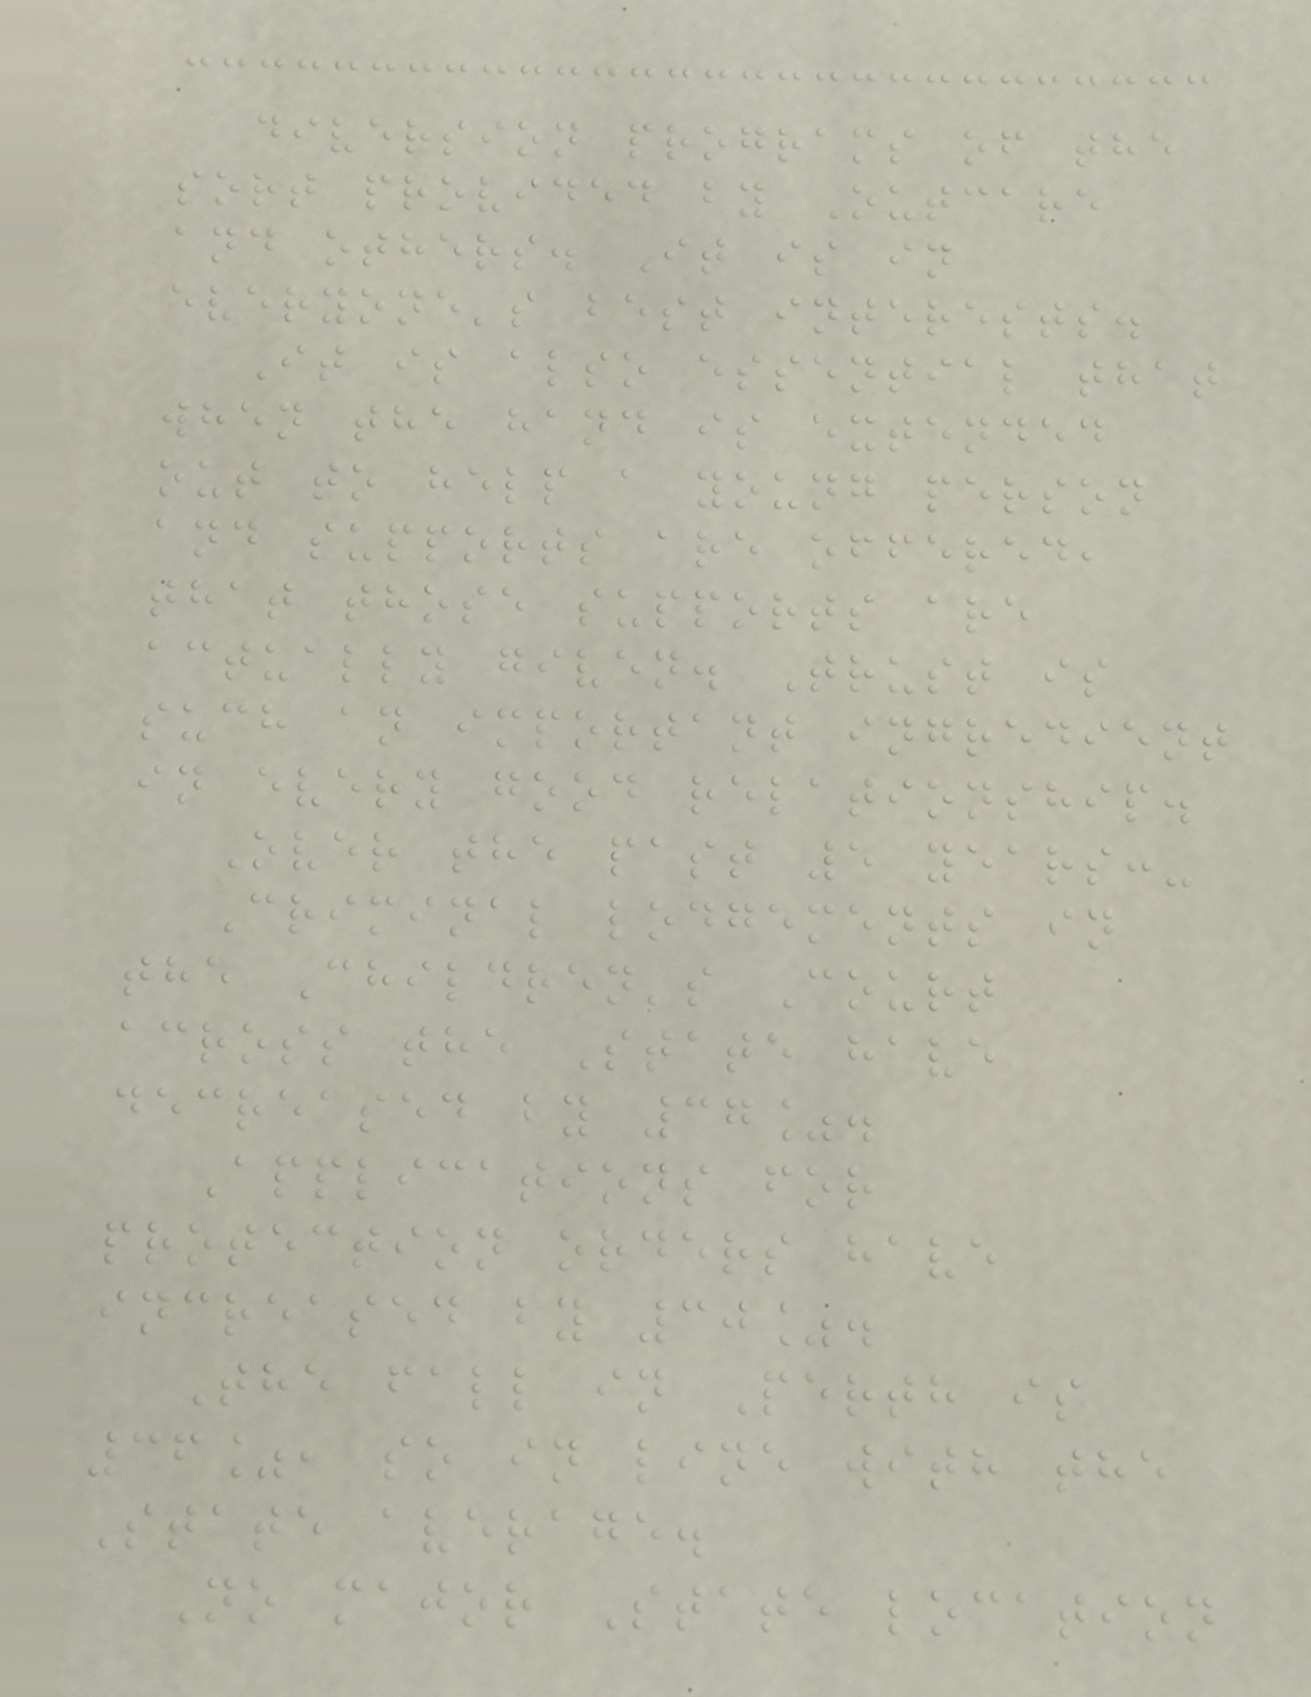diversion programs of the
sort provided by Outcare
and others. It is in
everyone's best interests.
It is also essential that
when the hand is extended
out to help a young person
and supports are offered,
that those supports are
actually given. Trust is
such an important ingredient
in every good relationship.
Over the past 5 years:-
Criminal lodgements in
the Children's Court
across the State have
decreased by 37%.
Applications for
protection orders have
increased by 30%.
The fall in Perth is
36%, so in line with the
State average.
No major State location
